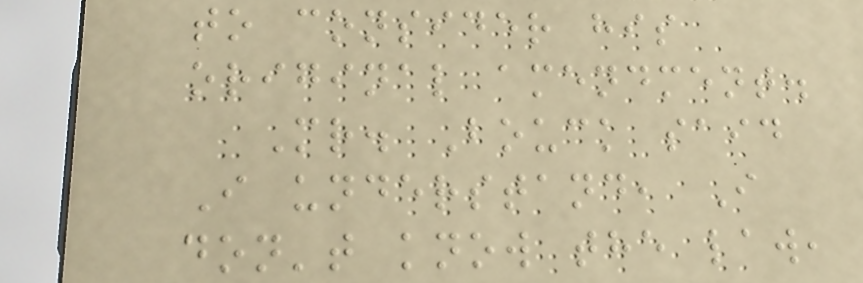to consider his
original amendment.
Mr. Bouck said
I understand, I
don't know the law,
